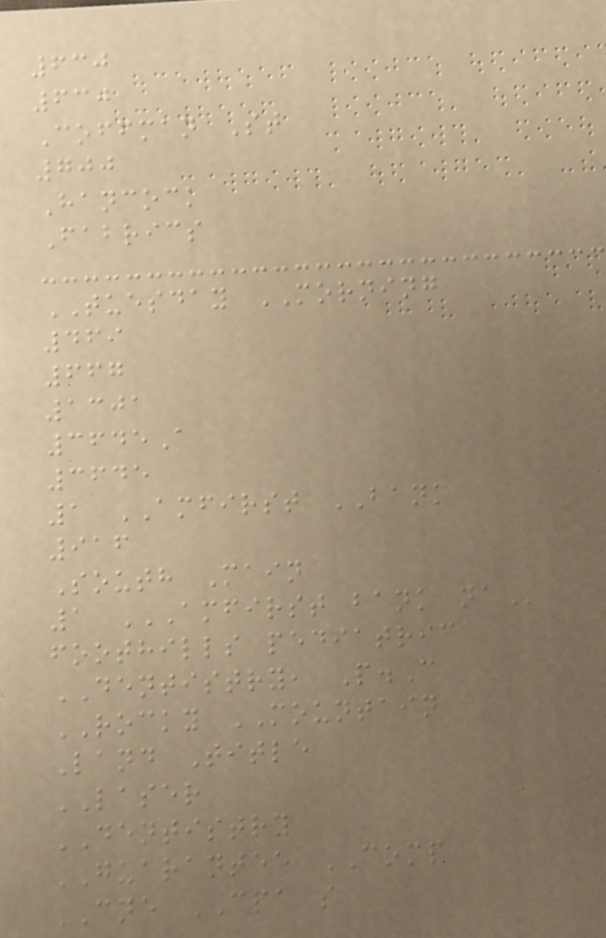630
630
Coffman St
700
Hancock
Fabrics
TUESDAY MORNING
469
667
1301
3645A
3645
1 AMFIRST BANK
916
South Main
1 AMFIRST BANK NA
foothills pediatric
DENTISTRY, P.C
ROCKY MOUNTAIN
Land Title
LASER
DENTISTRY
GUARANTEE COMP
CNE CPA s
